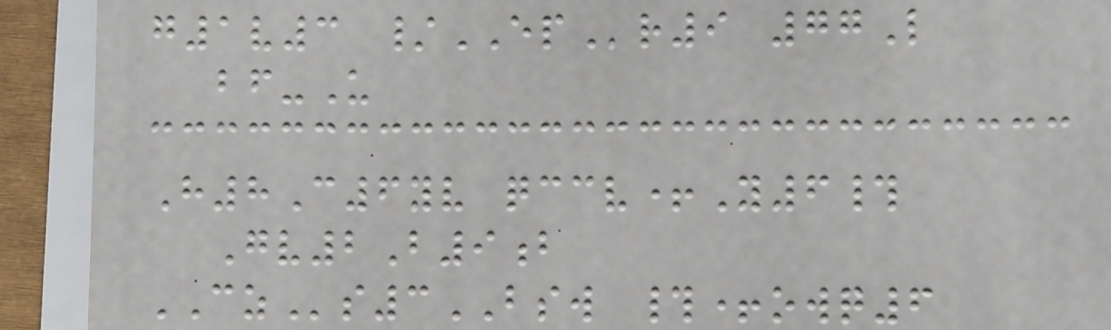g1v3 /EPr9 77L
bf-U
H8C6yv qccv+Y6#
Gv2B9b
CZs3BSW #+owq6
